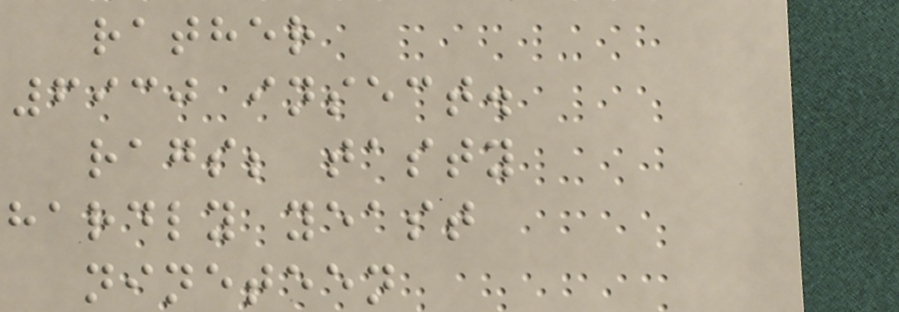rather
6930 insect.
rags; tasty
hardly yeast
nineteen
